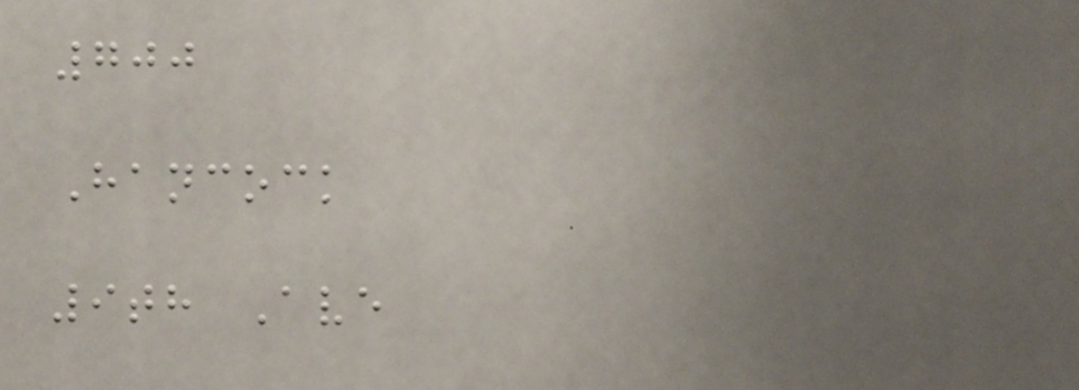700
Hancock
9th Ave
